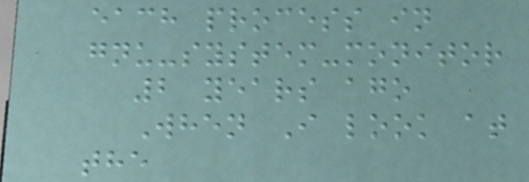each process in
gnu-system-monitor
2 years ago
When I look at
the
